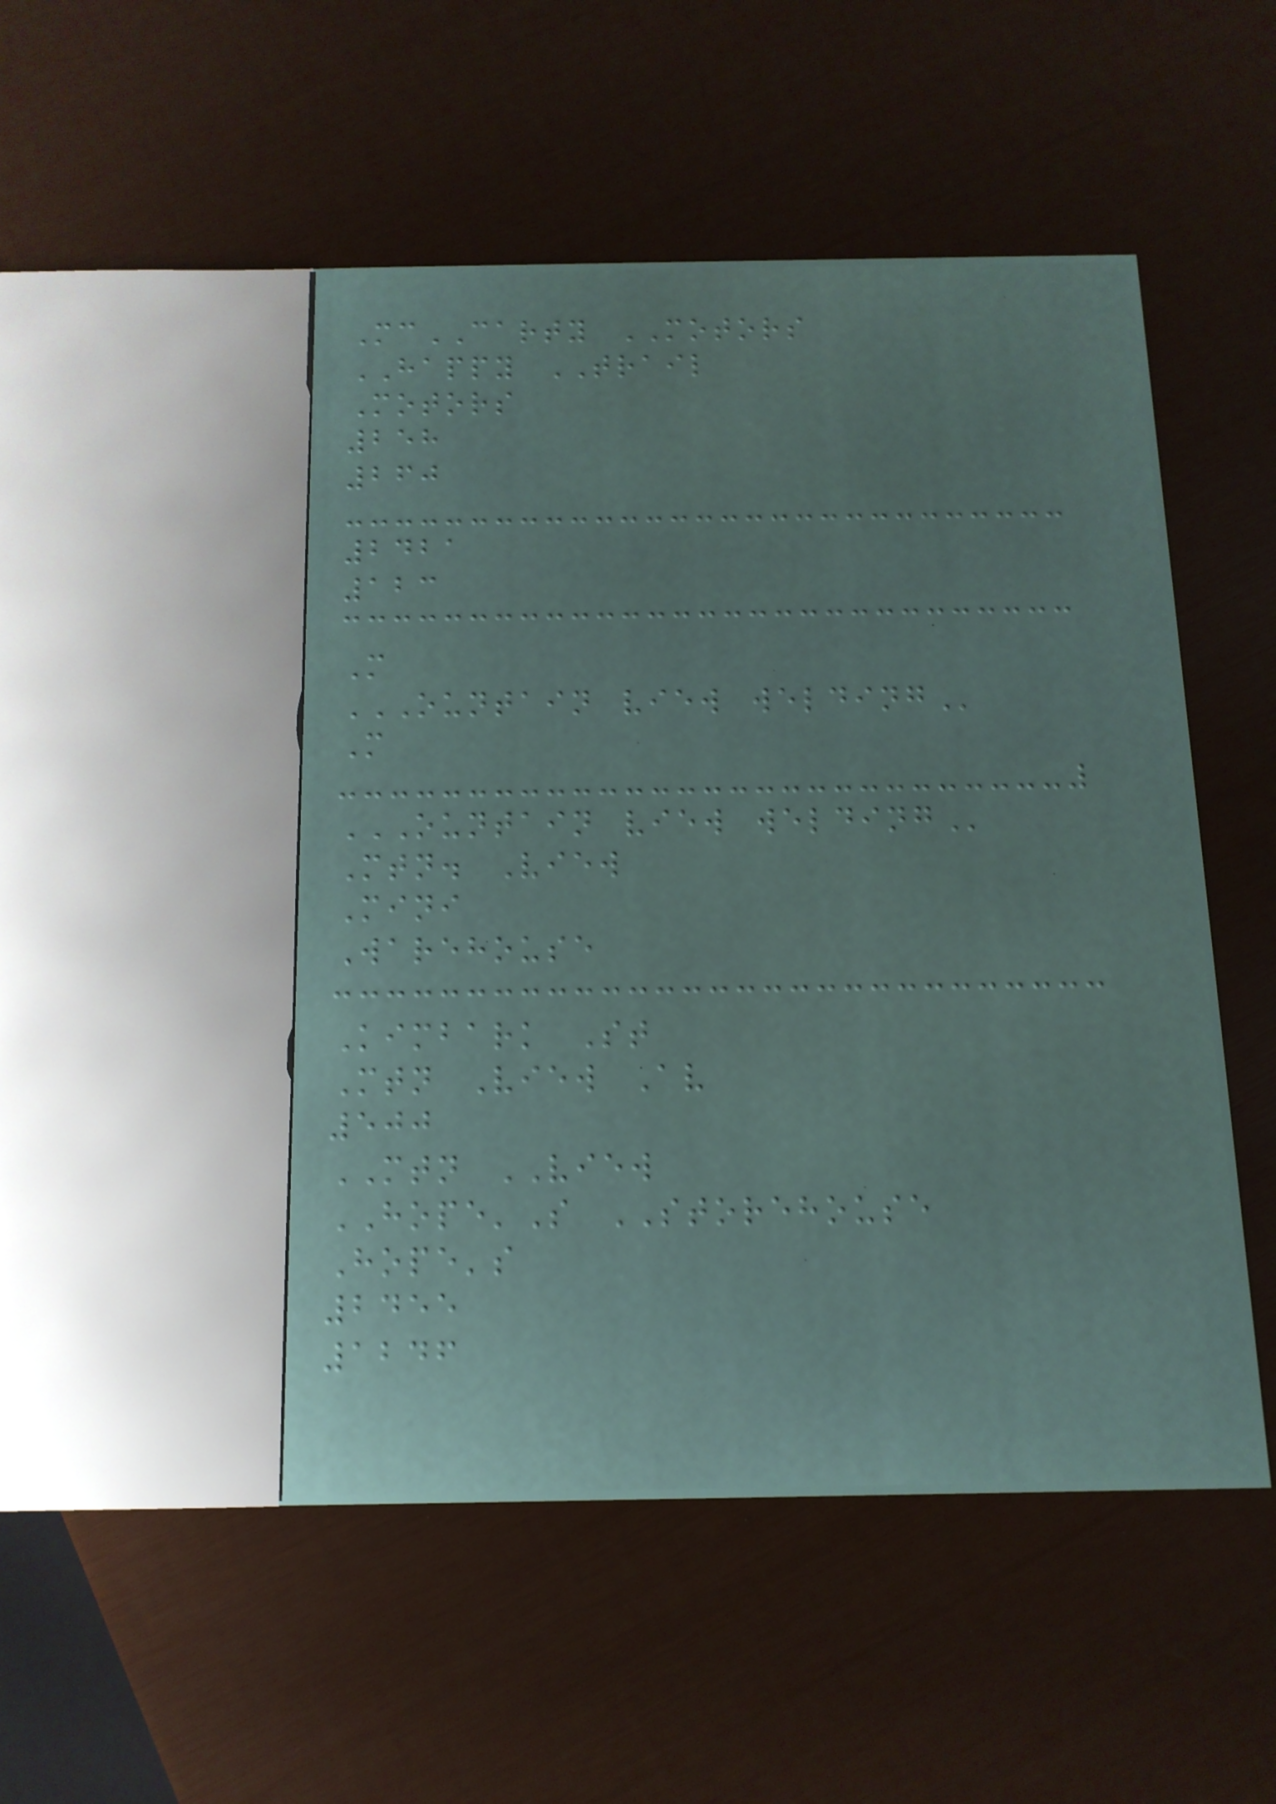McCARTY MOTORS
HAPPY TRAIL
Motors
258
260
2421
123
M
OUNTAIN VIEW WELDING
M
OUNTAIN VIEW WELDING
Mtn. View
Mini
Warehouse
Kimbark St
Mtn View Av
500
MTN VIEW
HOPE'S STOREHOUSE
Hope's
2455
1246
